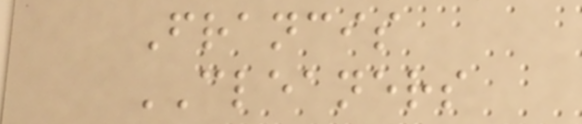Francis
CLEANERS
